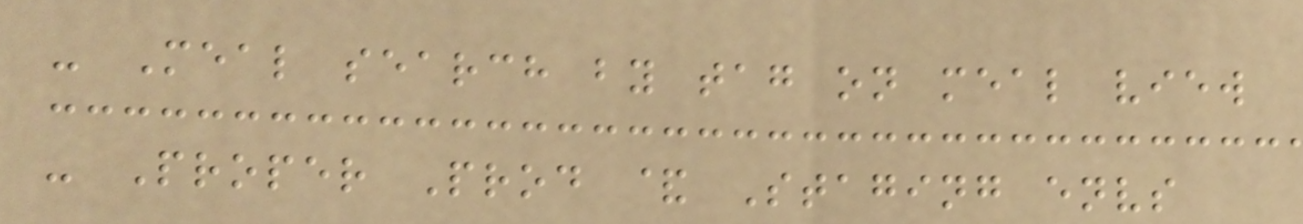- Meal search by tag on meal view
- Proper Prod & Staging envs
